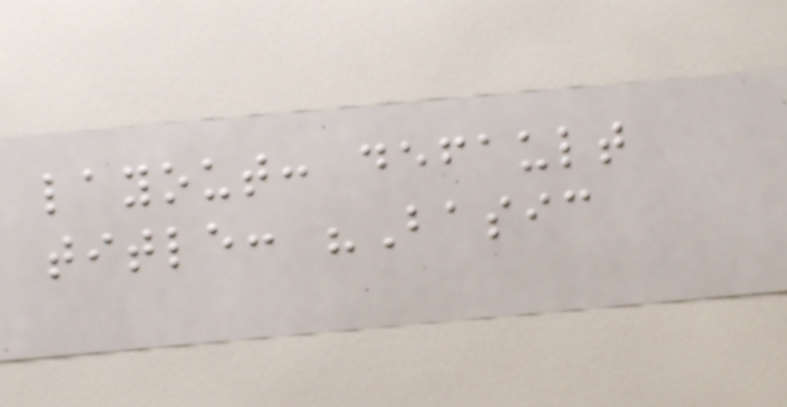layout: default
title: "Basic
